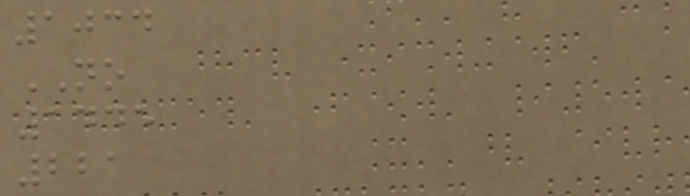1034
NO
1445
221
